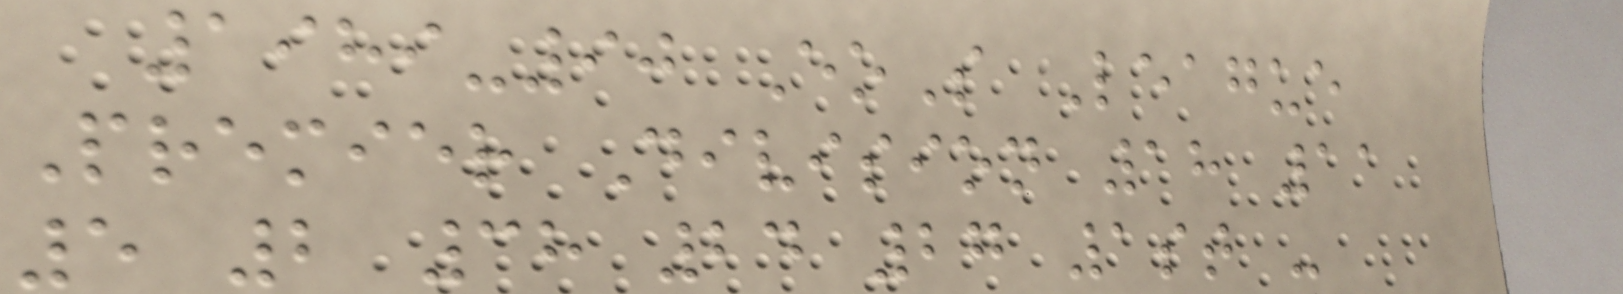1989-90 EoS League
Premier Division 18 11
5 2 38 24 27 1st -
